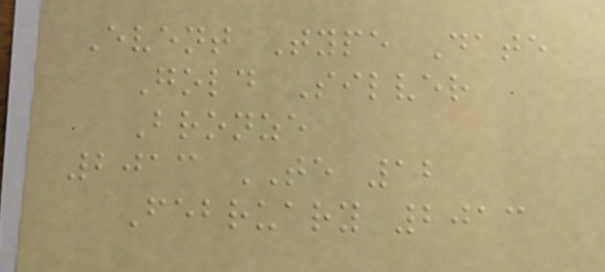Event Type Date
Gold Silver
Bronze
2013 TE 12
February 2013
